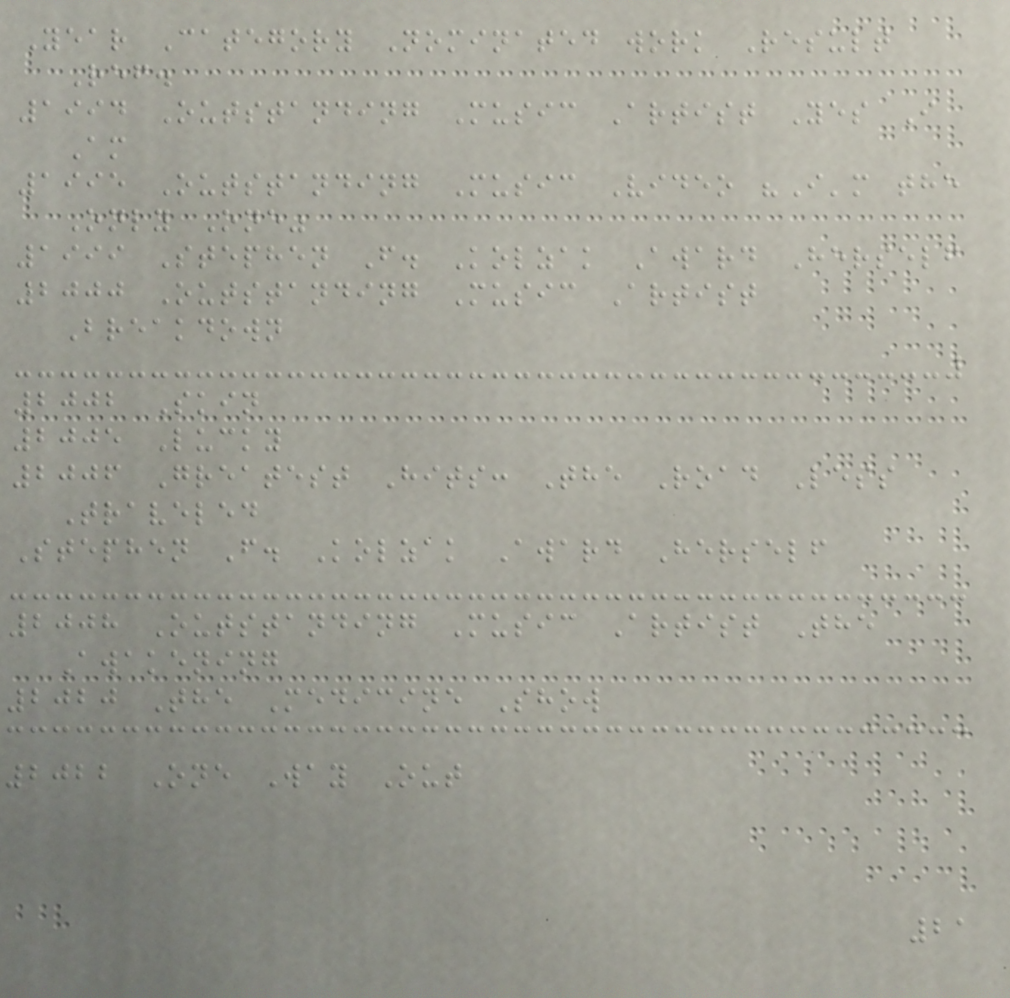Year Category Nominated work Result
Ref.
1994 Outstanding Music Artist Yes I
Am
1995 Outstanding Music Video "I'm the
Only One"
1999 Stephen F. Kolzak Award Herself
2000 Outstanding Music Artist
Breakdown
2002 Skin
2005 Lucky
2006 Greatest Hits: The Road Less
Traveled
Stephen F. Kolzak Award Herself
2008 Outstanding Music Artist The
Awakening
2020 The Medicine Show
2022 One Way Out
21
